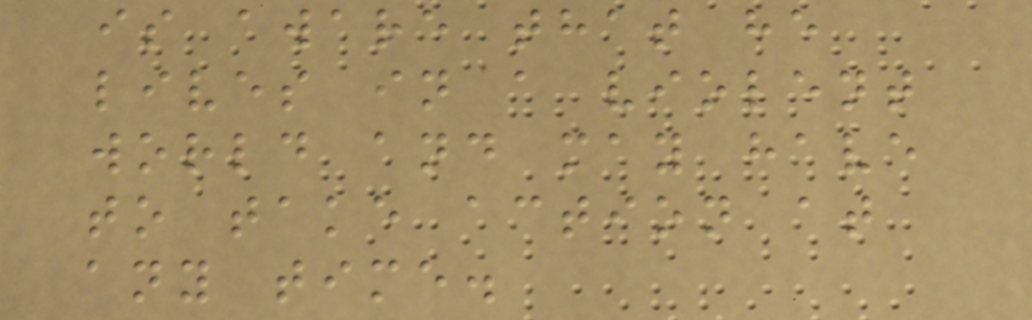is aware that he
lives in a violent
world and may have
to take action at
any time.
